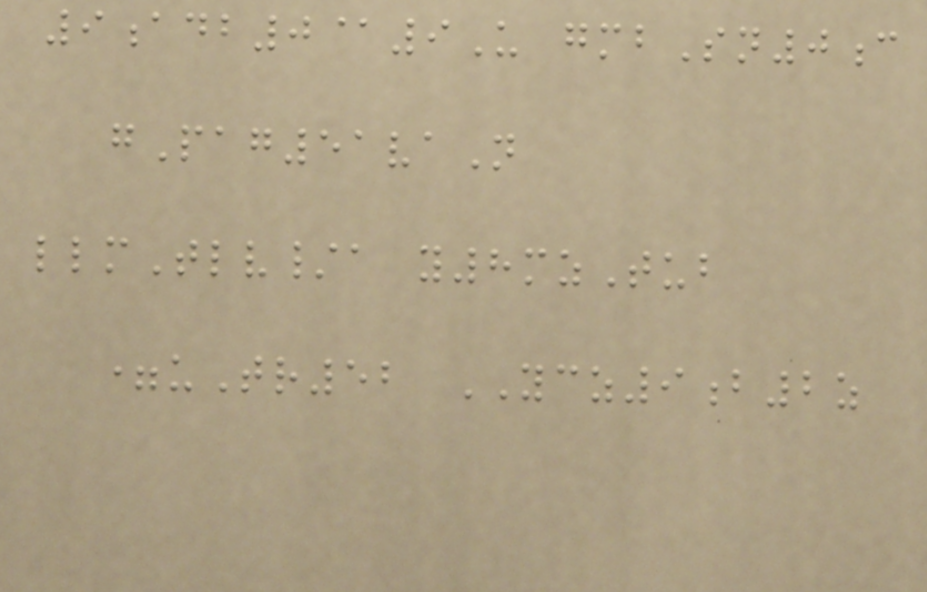9adb0@9U gmbSn0c
gPag51vaN
llmTlv/a y8mzTub
=uTr52 YCZ9b2z
